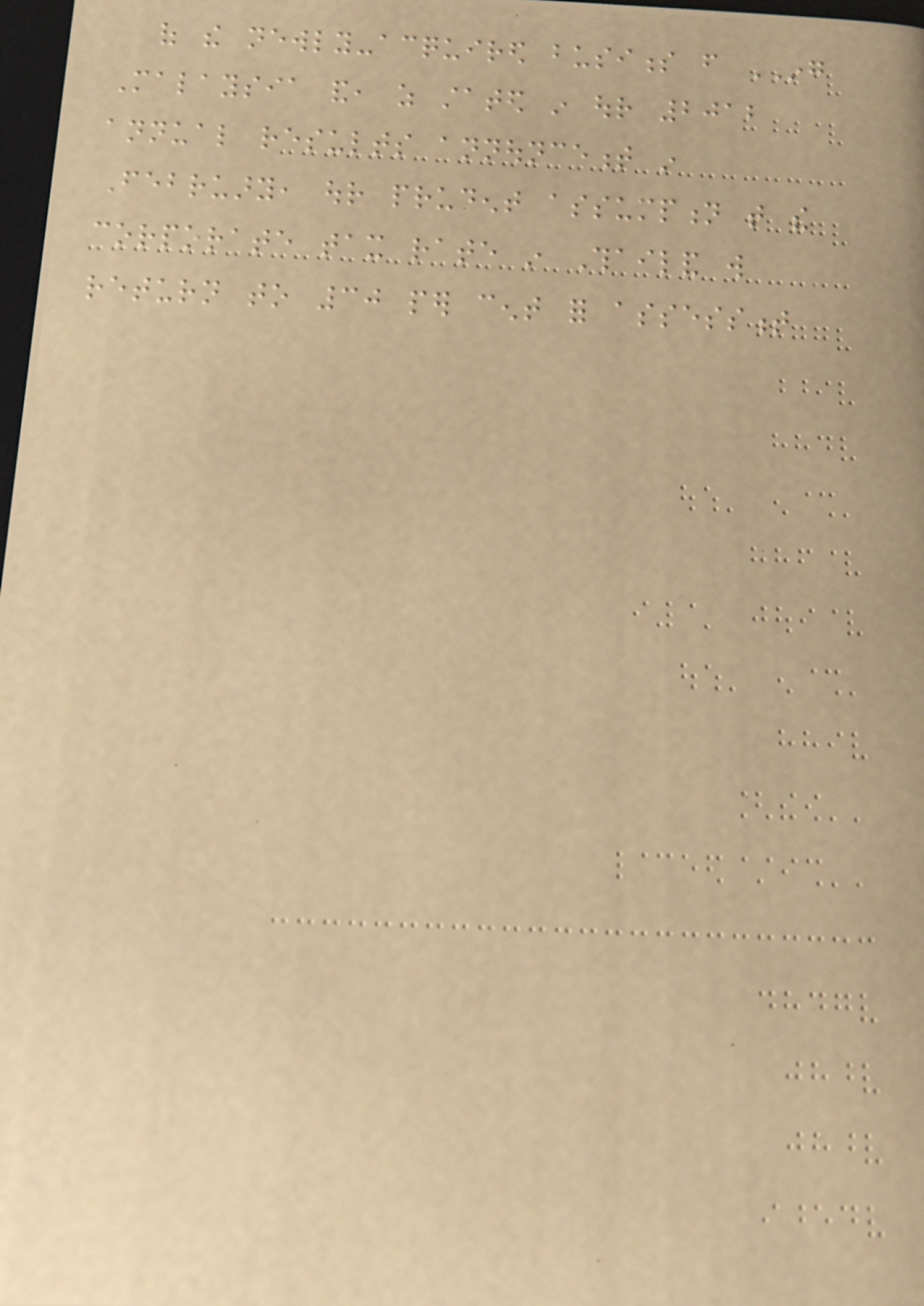of the newly-acquired business from ING
Malaysia and, as stated in our 2012
annual results announcement in
February, our prudent assumption that the
corporate tax rate in Thailand will
return to 30 per cent for assessment
